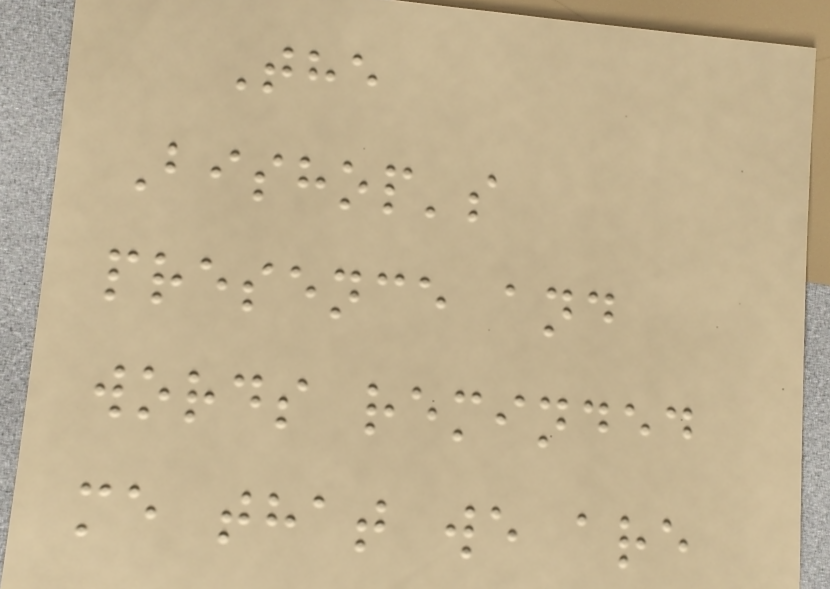The
Bishop's
presence and
words reminded
me that we are
